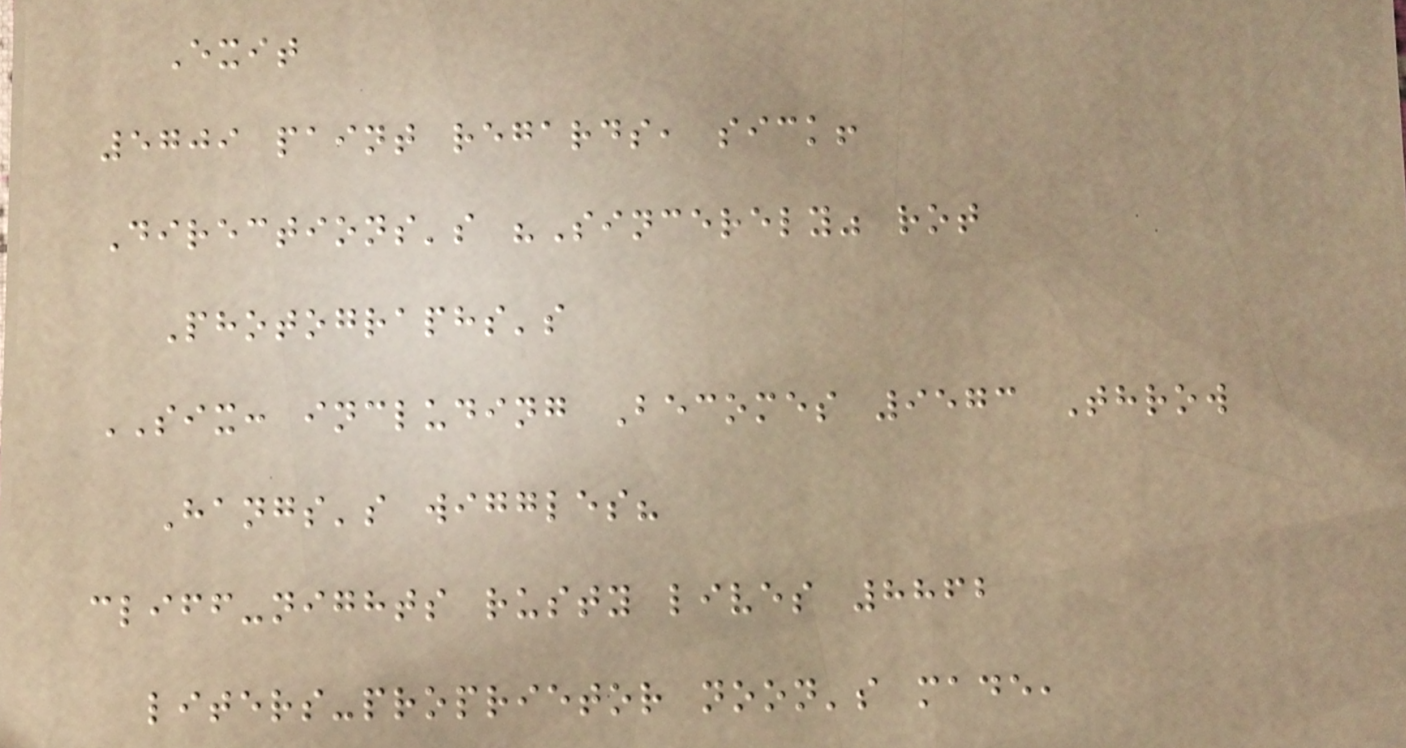Exit
5709 paint regards, sick!
Directions's "Sincerely" rot
Photographs's
SIX: including Becomes 9573 Throw
Hangs's wiggles?
cliff-nights rusty lives 8862
liters-proprietor noon's made,
